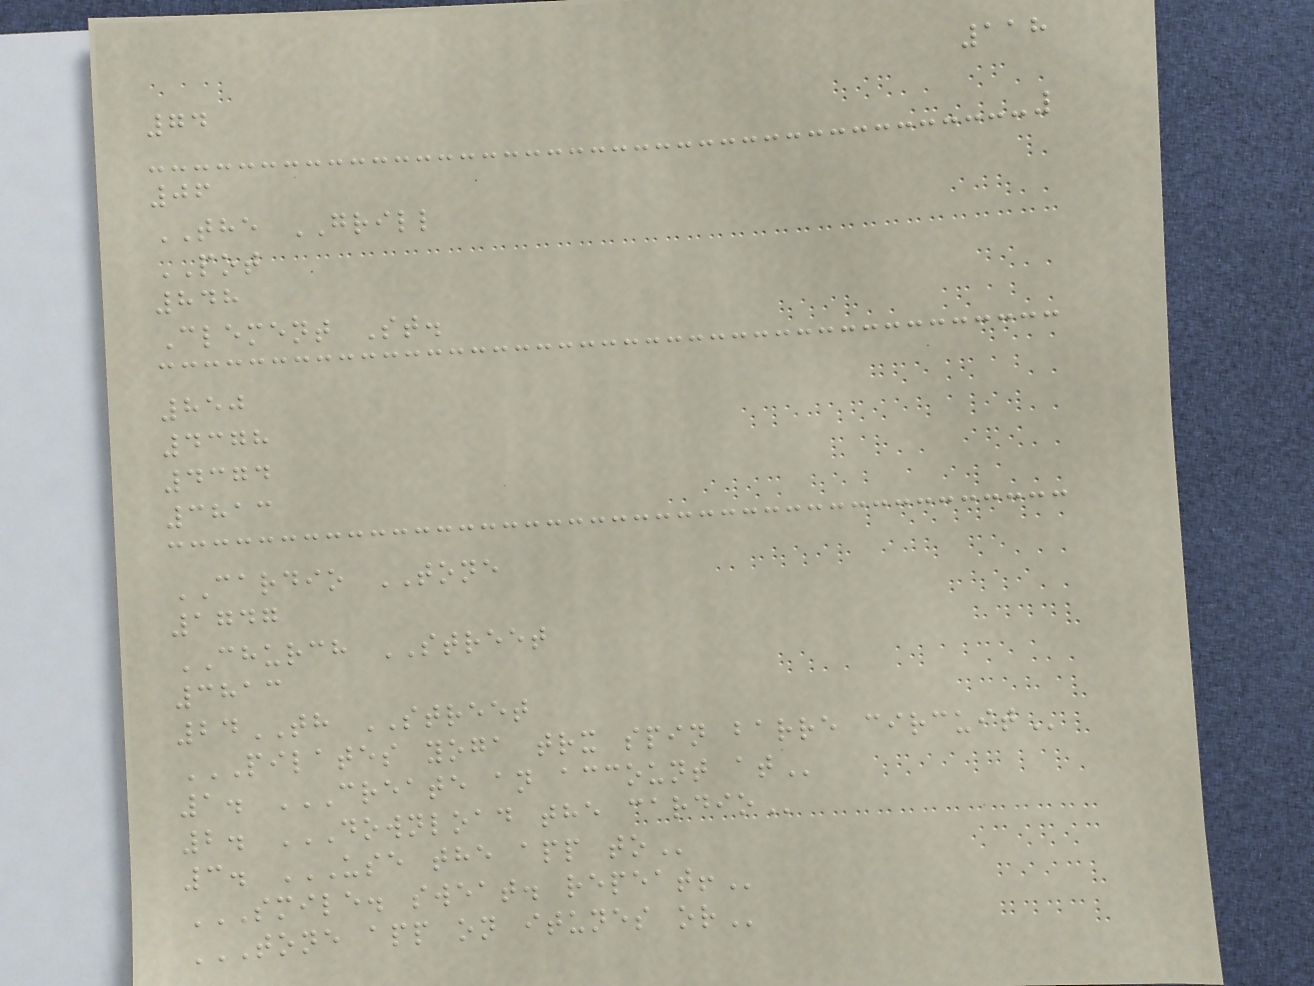118
74
06
THE GRILL
POT
848
Clement St.
850
4378
4374
3813
CARDIO TONE
1747
CHURCH STREET
3813
24TH STREET
PILATES YOGA TRX SPIN BARRE CIRCUIT
1. CREATE AN ACCOUNT AT
2. DOWNLOAD THE CARDIO
3. USE THE APP TO
SMILE. SWEAT. REPEAT!
TONE APP ON ITUNES OR
